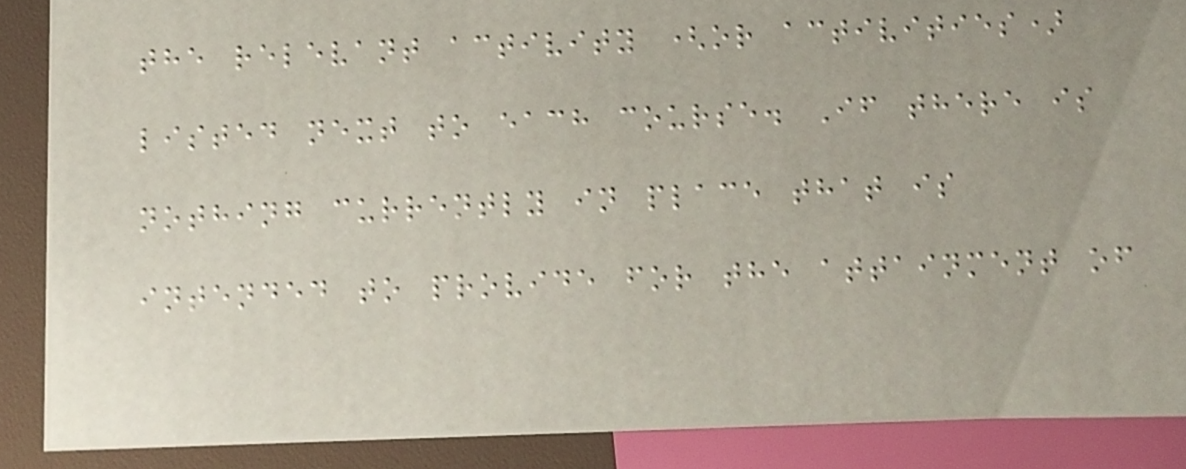the relevant activity (or activities)
listed next to each course. If there is
nothing currently in place that is
intended to provide for the attainment of
